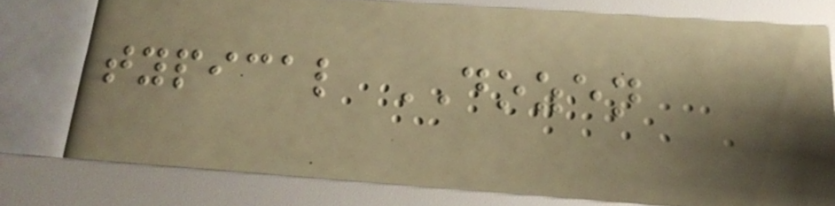typical DOZEN
